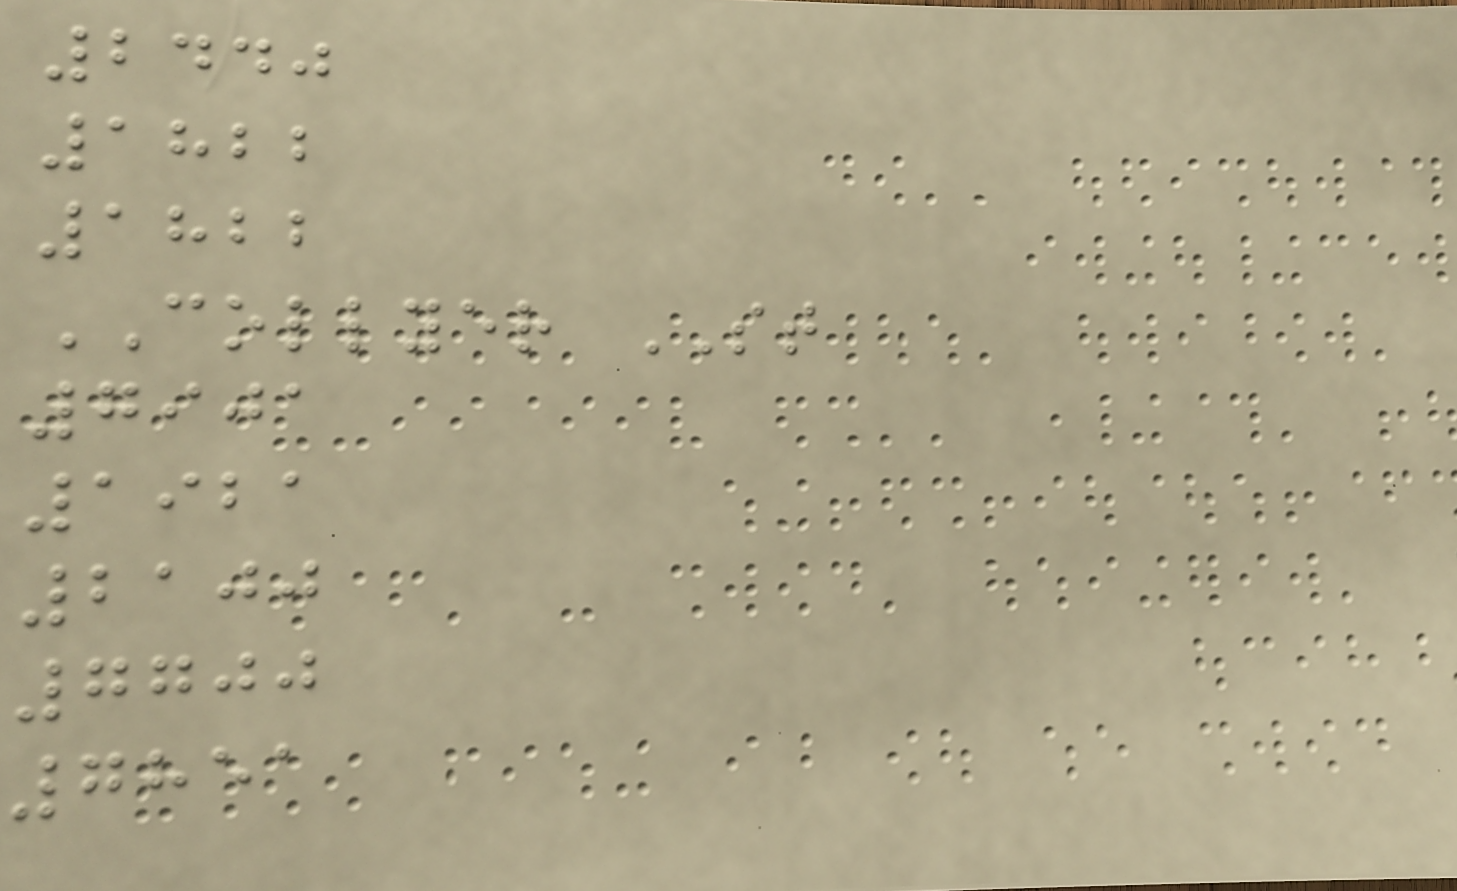2440
1822
1822
COLLYER ST
7901
1921
2100
7700
7851
